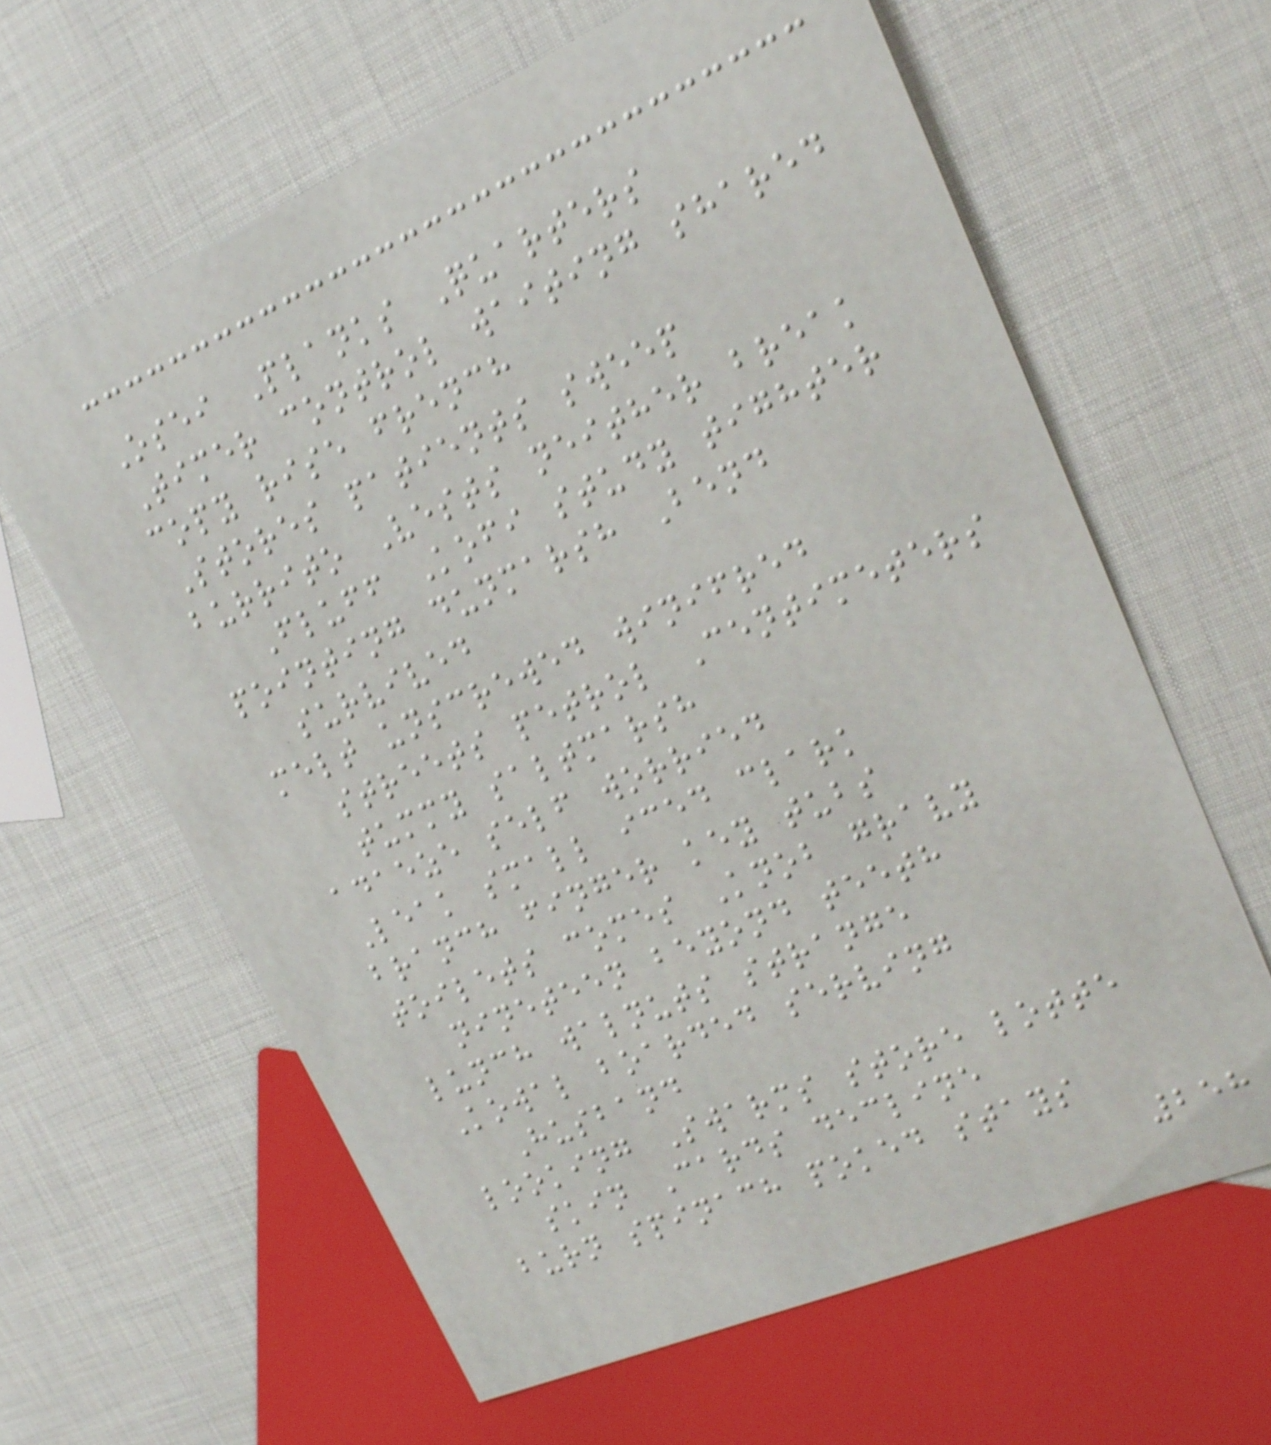Osei Planks Quarters
Timer control waiting shared
copy rise french
Stores patients sweep
burrito Vests neither break
Fluff Kofi study tighter
pointing dunmarsh Bend
survived
melt unscrewed winifred
streets petrol Centimeters
tummy saltmarsh
adaeze self worried
Leak small iced clark
branch finger key tubs
toilets comes Knob gravy
nineteen beyond teeth
lunch walnuts strange
Kowal boarded serving
Husband
looking Swarms store lotte
skin Cards decline
burn spinach poked stays
258
